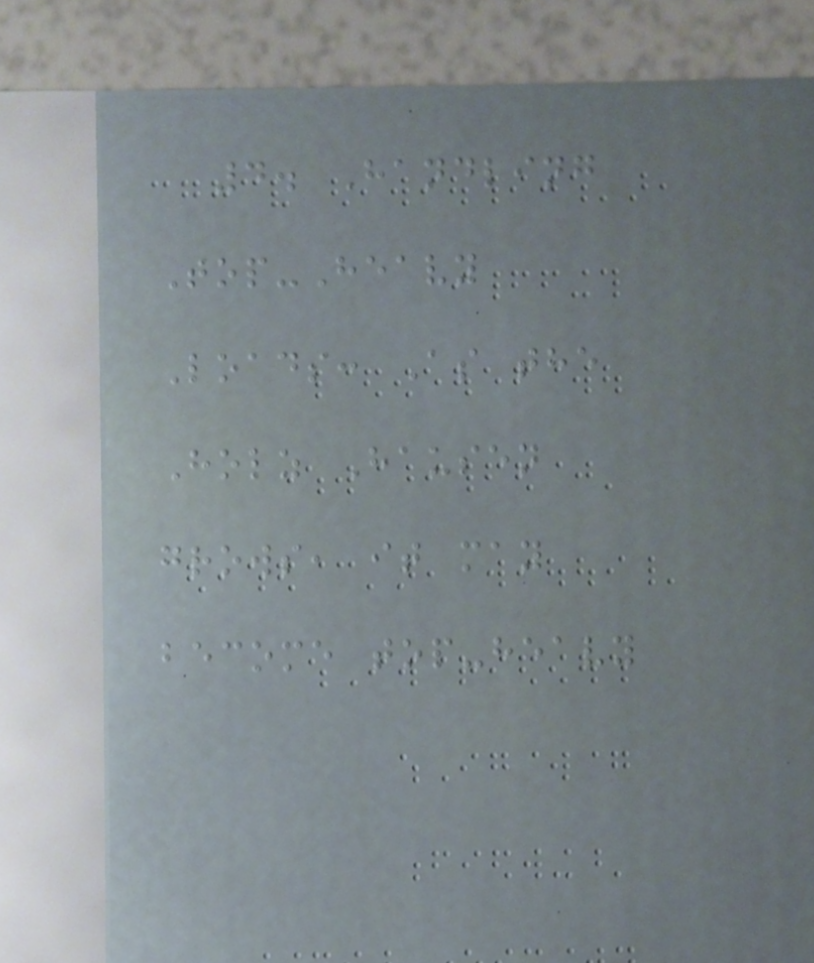4. Handling
Top-Heavy
Loads: As the
Holz Hausen
grows, it may
become top-heavy
